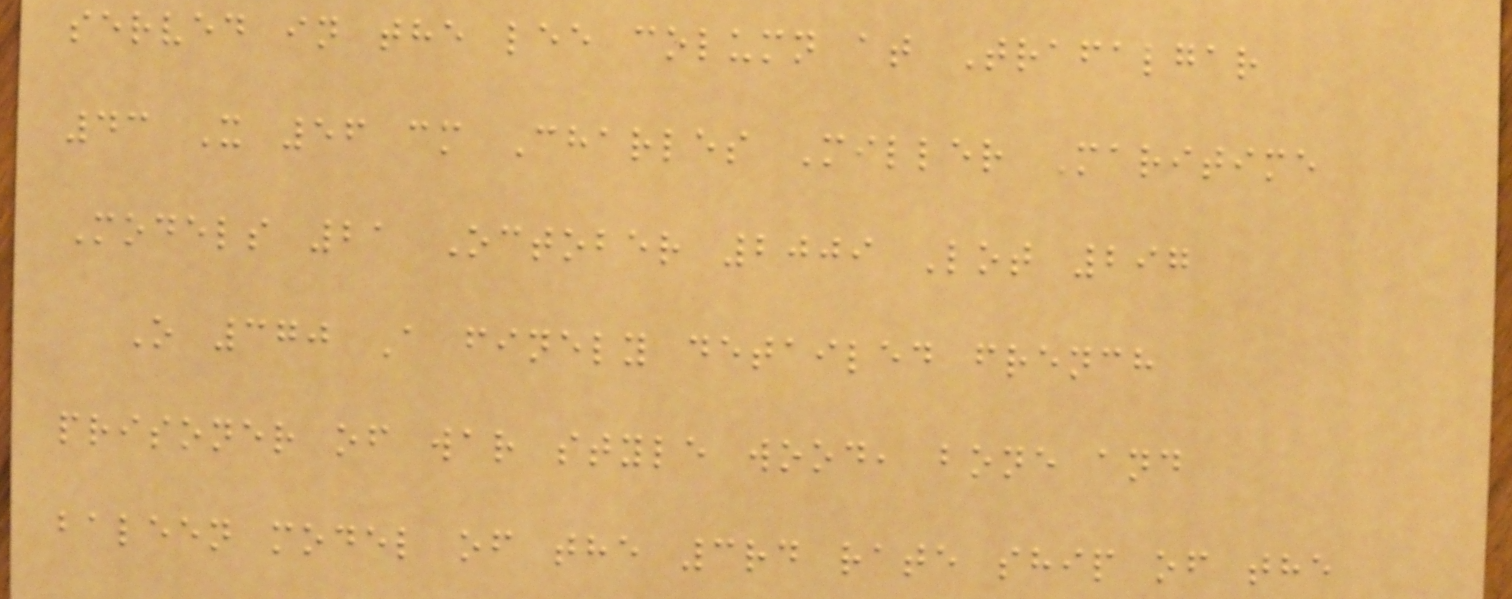served in the lee column at Trafalgar
43 X 56 cm Charles Miller Maritime
Models 21 October 2009 Lot 297
O 370 A finely detailed french
prisoner of war style wood, bone and
baleen model of the 3rd rate ship of the
